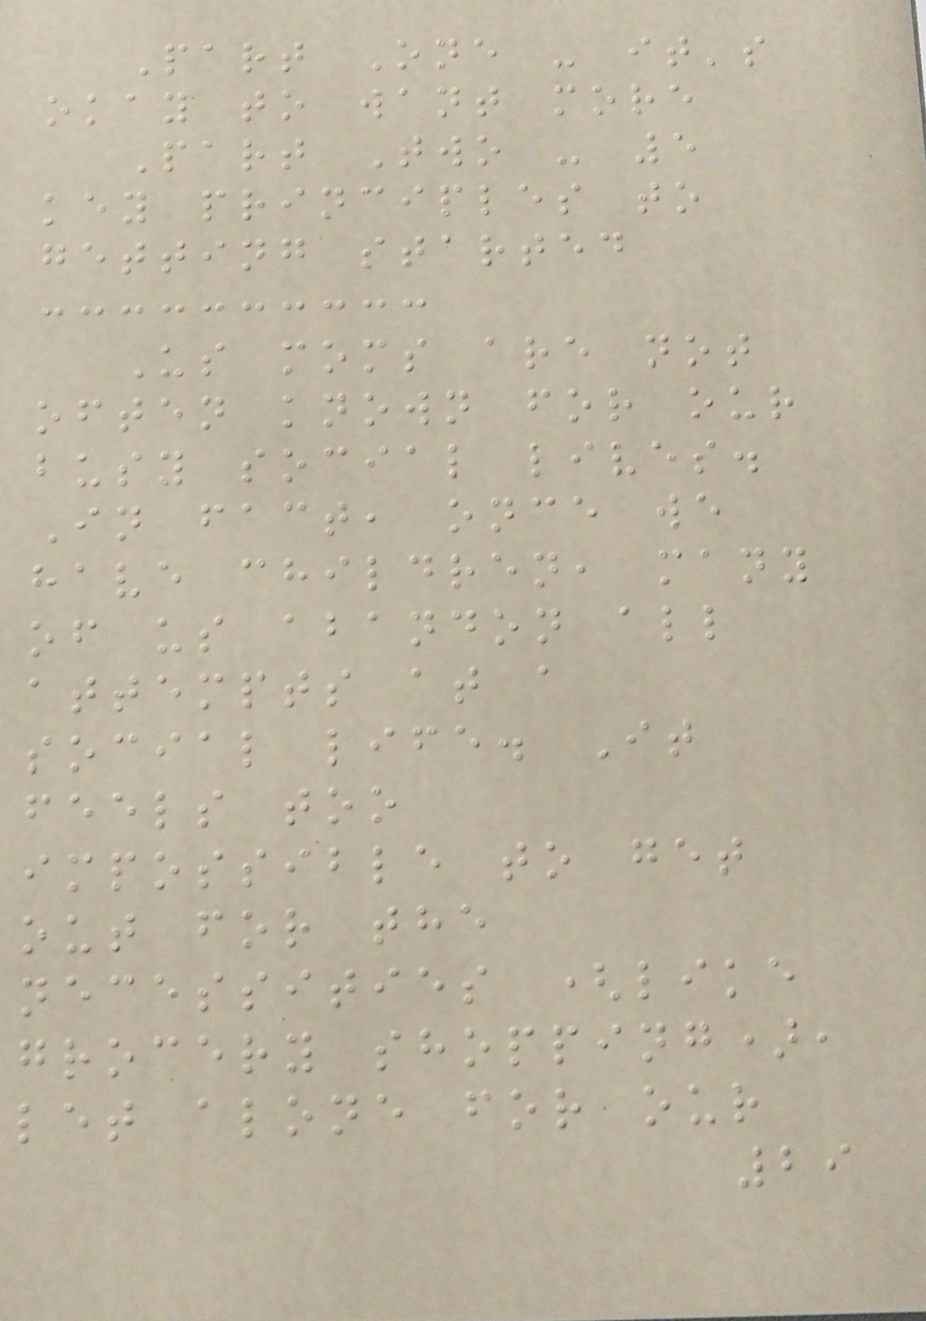Part One - it's
okay to want more
Part Two - 5
key principles to
getting started
Us moms are not
often known for our
busy social lives.
In fact, once we
have children, many
of us abandon all
attempts at a
social life. It
feels too
impossible to get
out for the
necessities (like
grocery shopping),
let alone for our
29
